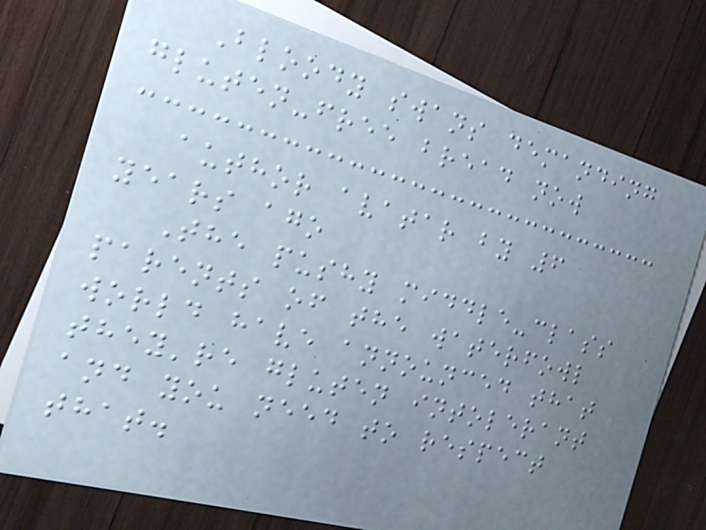Bloody swans demanding
gluten-free bread now
author avatar by 6
years ago
The pushy middle-class
parents of the waterfowl
world have announced that
they're gluten intolerant
and you need to respect
that.
